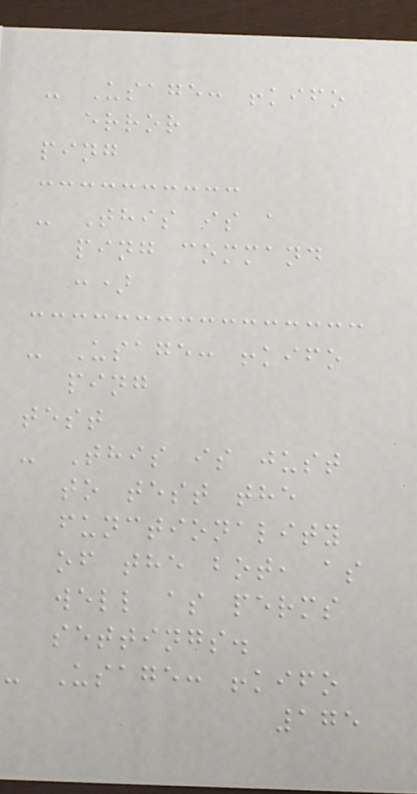- Usage: !kifo
error
ping
- This is a
ping command
:)
- Usage: !kifo
ping
test
- This is just
to test the
functionality
of the bot, as
well as perms
settings.
- Usage: !kifo
175
